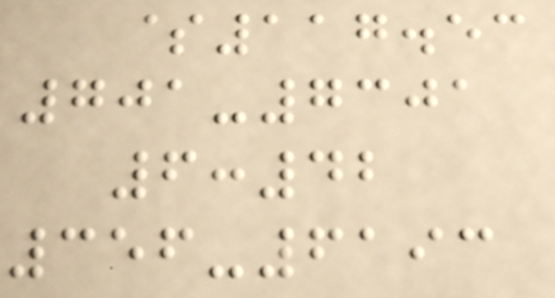$117.53
701-7301
6:42
356-6193
